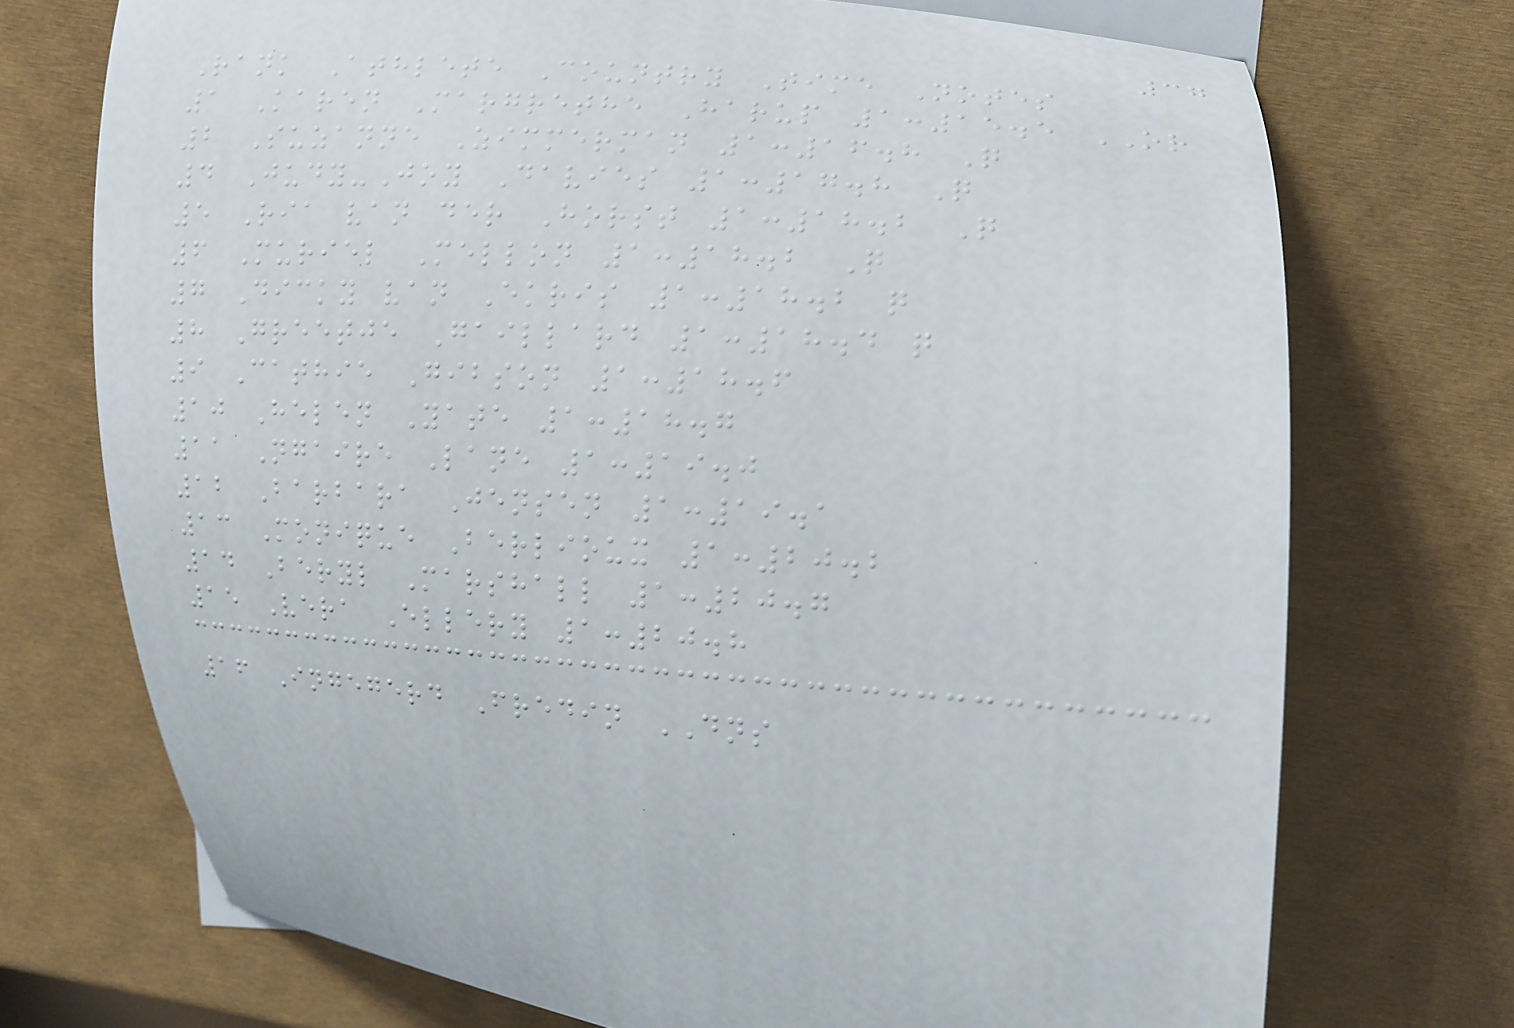37
Rank Athlete Country Time Notes
1 Karen Margrethe Harup 1:15.5 OR
2 Suzanne Zimmerman 1:16.8 Q
4 Judy-Joy Davies 1:17.8 Q
5 Ria van der Horst 1:18.2 Q
6 Muriel Mellon 1:18.2 Q
7 Dicky van Ekris 1:18.2 q
8 Greetje Gaillard 1:18.4 q
9 Cathie Gibson 1:18.6
10 Helen Yate 1:18.7
11 Ngaire Lane 1:19.0
12 Barbara Jensen 1:19.1
13 Monique Berlioux 1:20.2
14 Beryl Marshall 1:20.7
15 Vera Ellery 1:20.8
16 Ingegerd Fredin DNS
